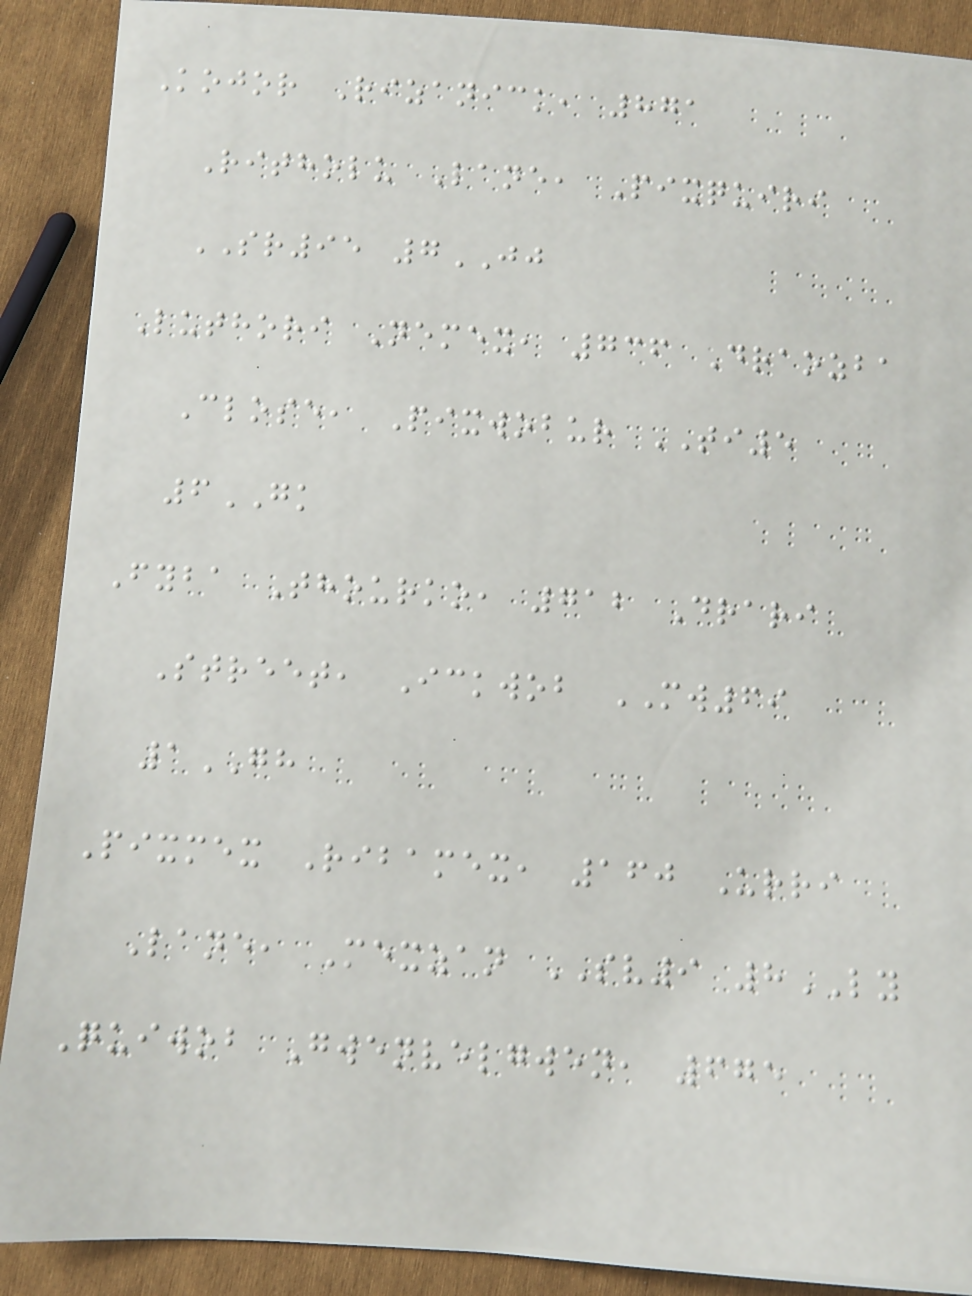Kojor Rizanick, 871
Ritholu Lane, Pixquiri
SR95 7JJ
Luthori Nemex, 736 Draozba
Close, Pixwobur TI5
6GK
Fyba Thourko, 712 Drari
Street, Ickwob MW69
1GH
Pixmex Ribamex, 160 Urri
Lane, Mexzan SV9 8LY
Quiwob Gwenvelgwen, 675
